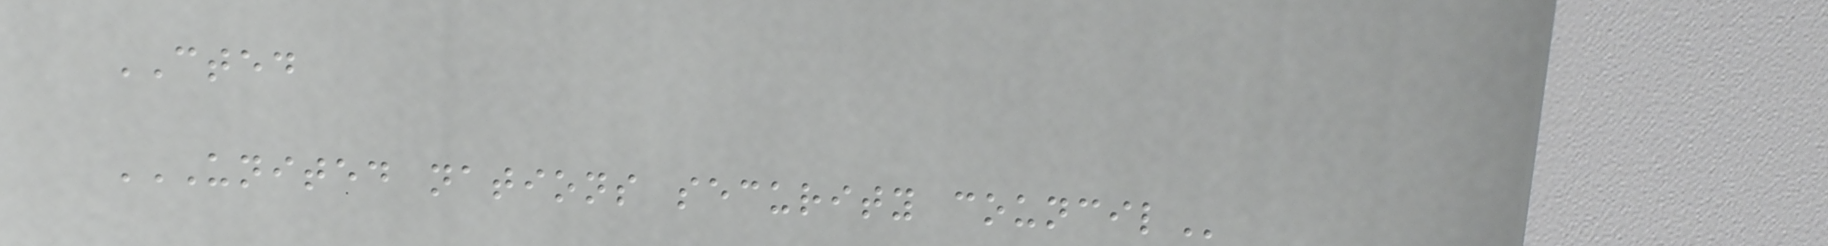CTED
UNITED NATIONS SECURITY COUNCIL
